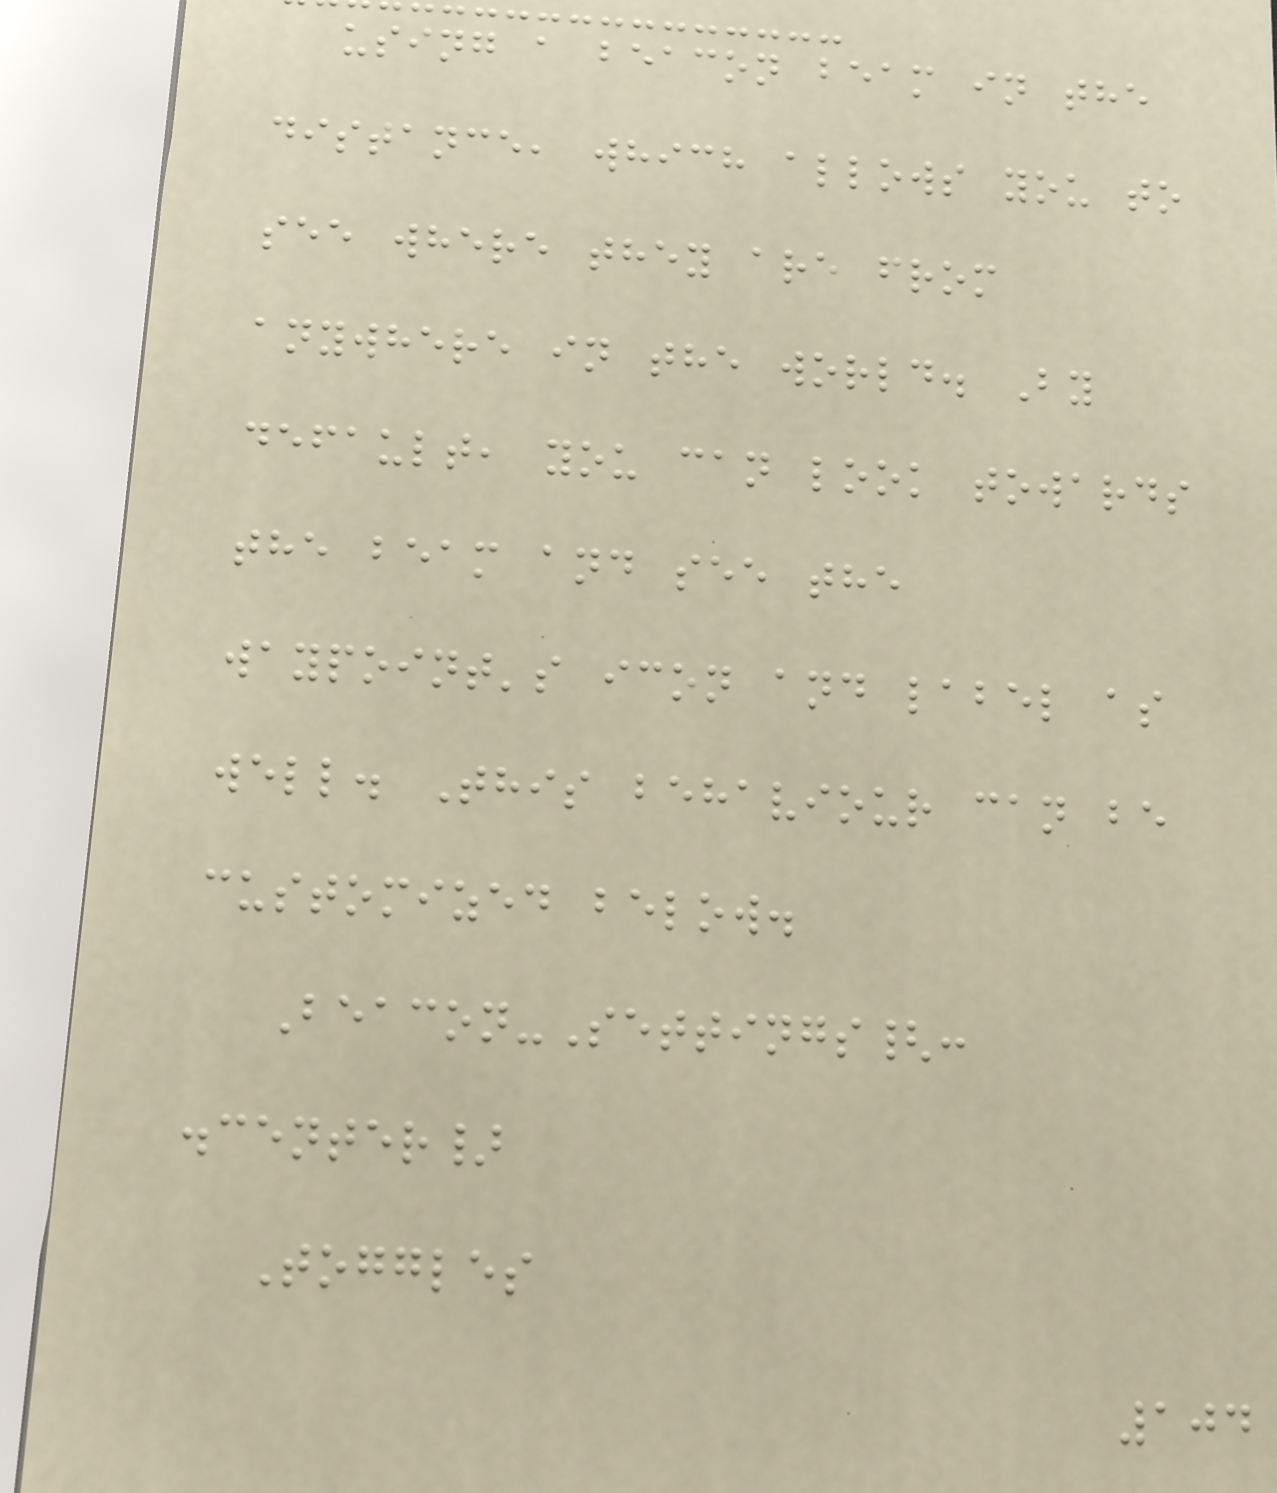using a beacon beam in the
distance, which allows you to
see where they are from
anywhere in the world. By
default, you can look towards
the beam and see the
waypoint's icon and label as
well. This behaviour can be
customized below.
Beacon-Settings{:
.center}
Toggles
104
